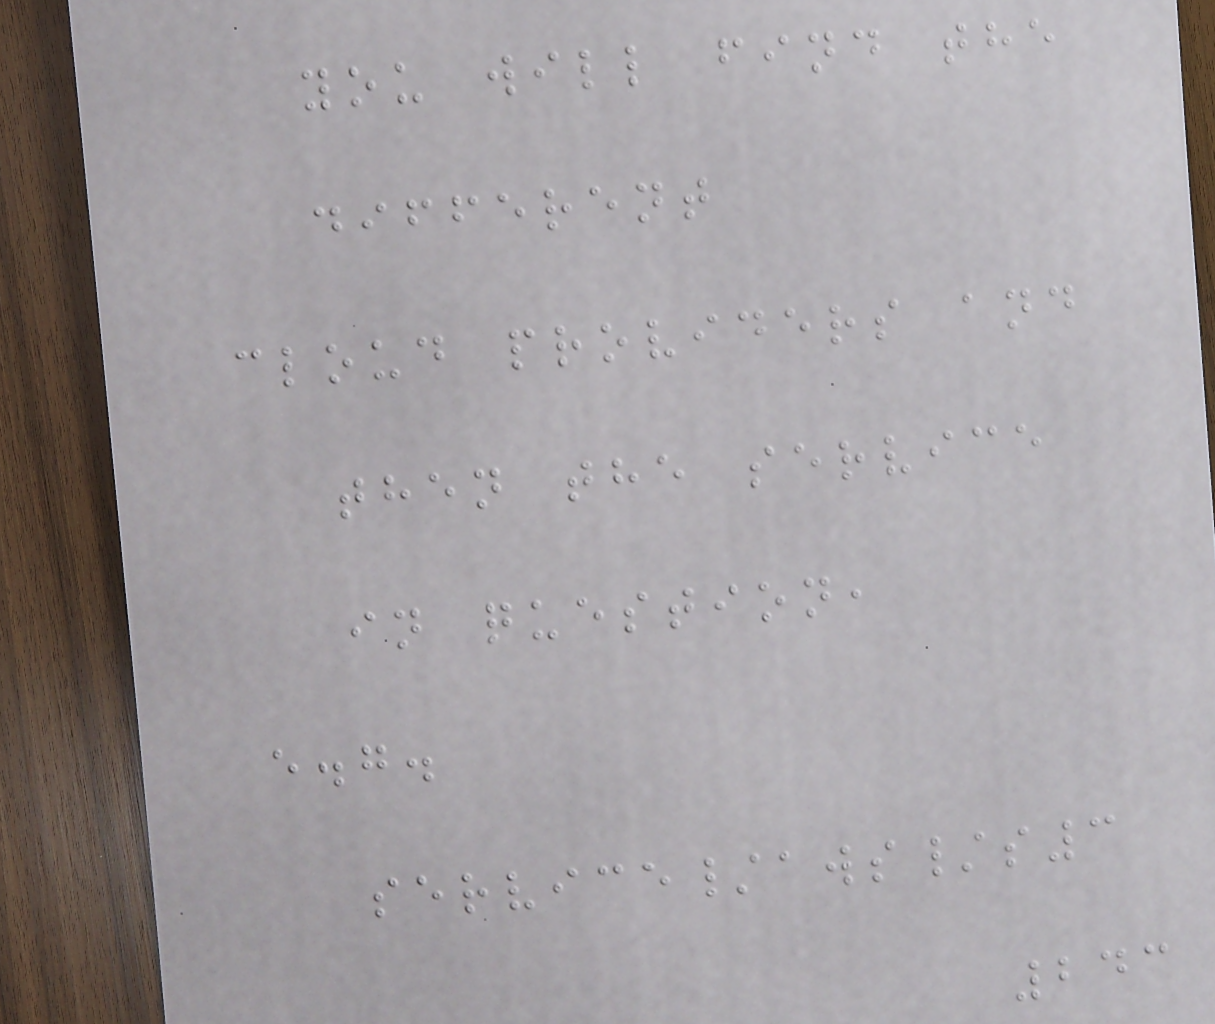you will find the
different
cloud providers and
then the service
in question,
e.g.
service/aws/s3
243
